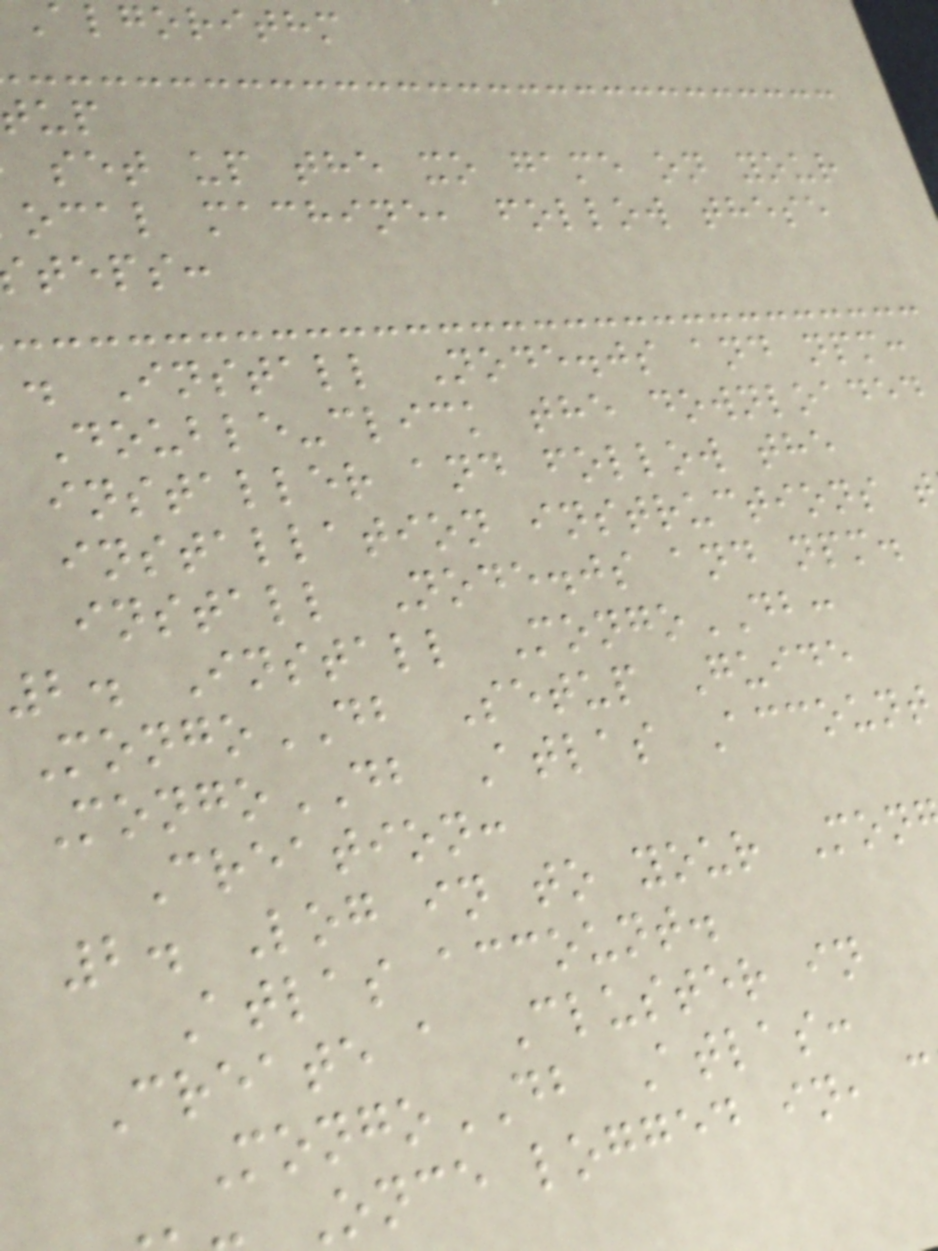algorithm
set up the xo game on your
ocal machine, follow these
teps:
. Install Node.js and npm:
Double-click the downloaded
installer and follow the
installation instructions
install Node.js and npm.
2. Install MongoDB:
MongoDB Setup Guide
MongoDB Atlas Account
Creation:
2. Log in to your Mon
Atlas account.
Create a Cluster in
MongoDB Atlas:
Once logged in,
